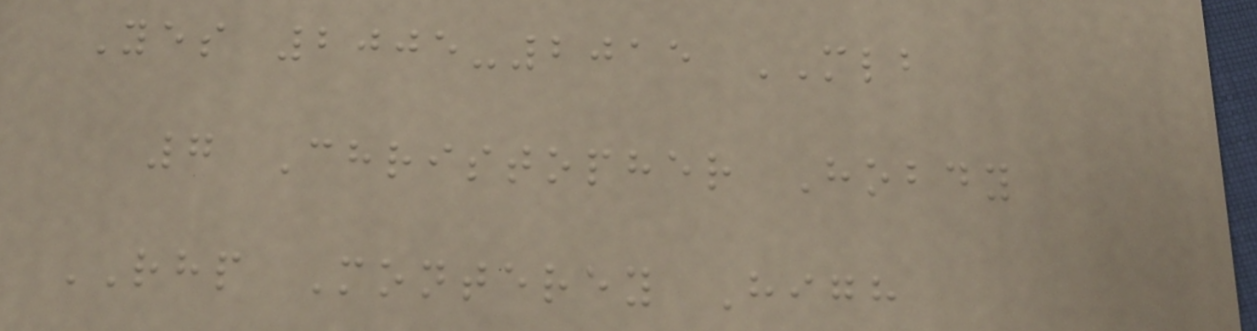Yes 2005-2015 MLB
7 Christopher Hobdy
RHP Monterey High
